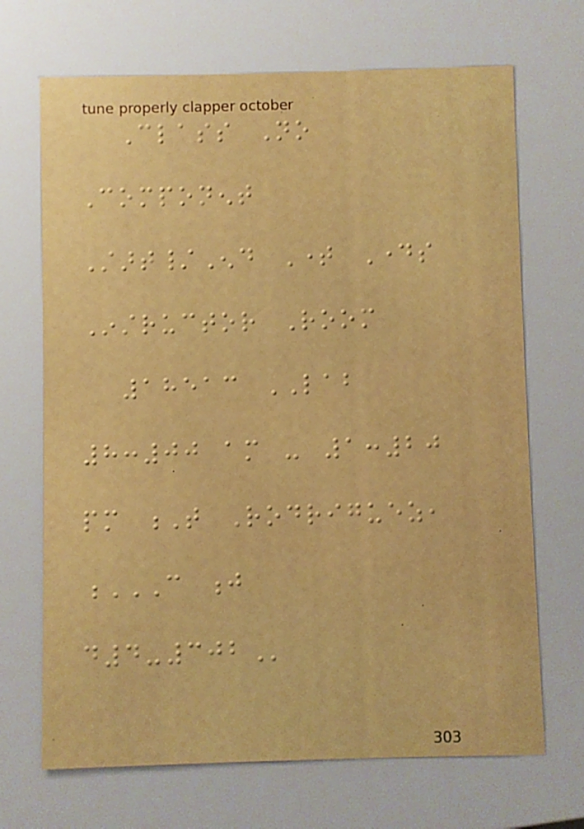Class No
Component
Start/End Time Days
Instructor Room
18513 LAB
8:00 am - 1:20
pm T Rodriguez,
C J
D4-302
